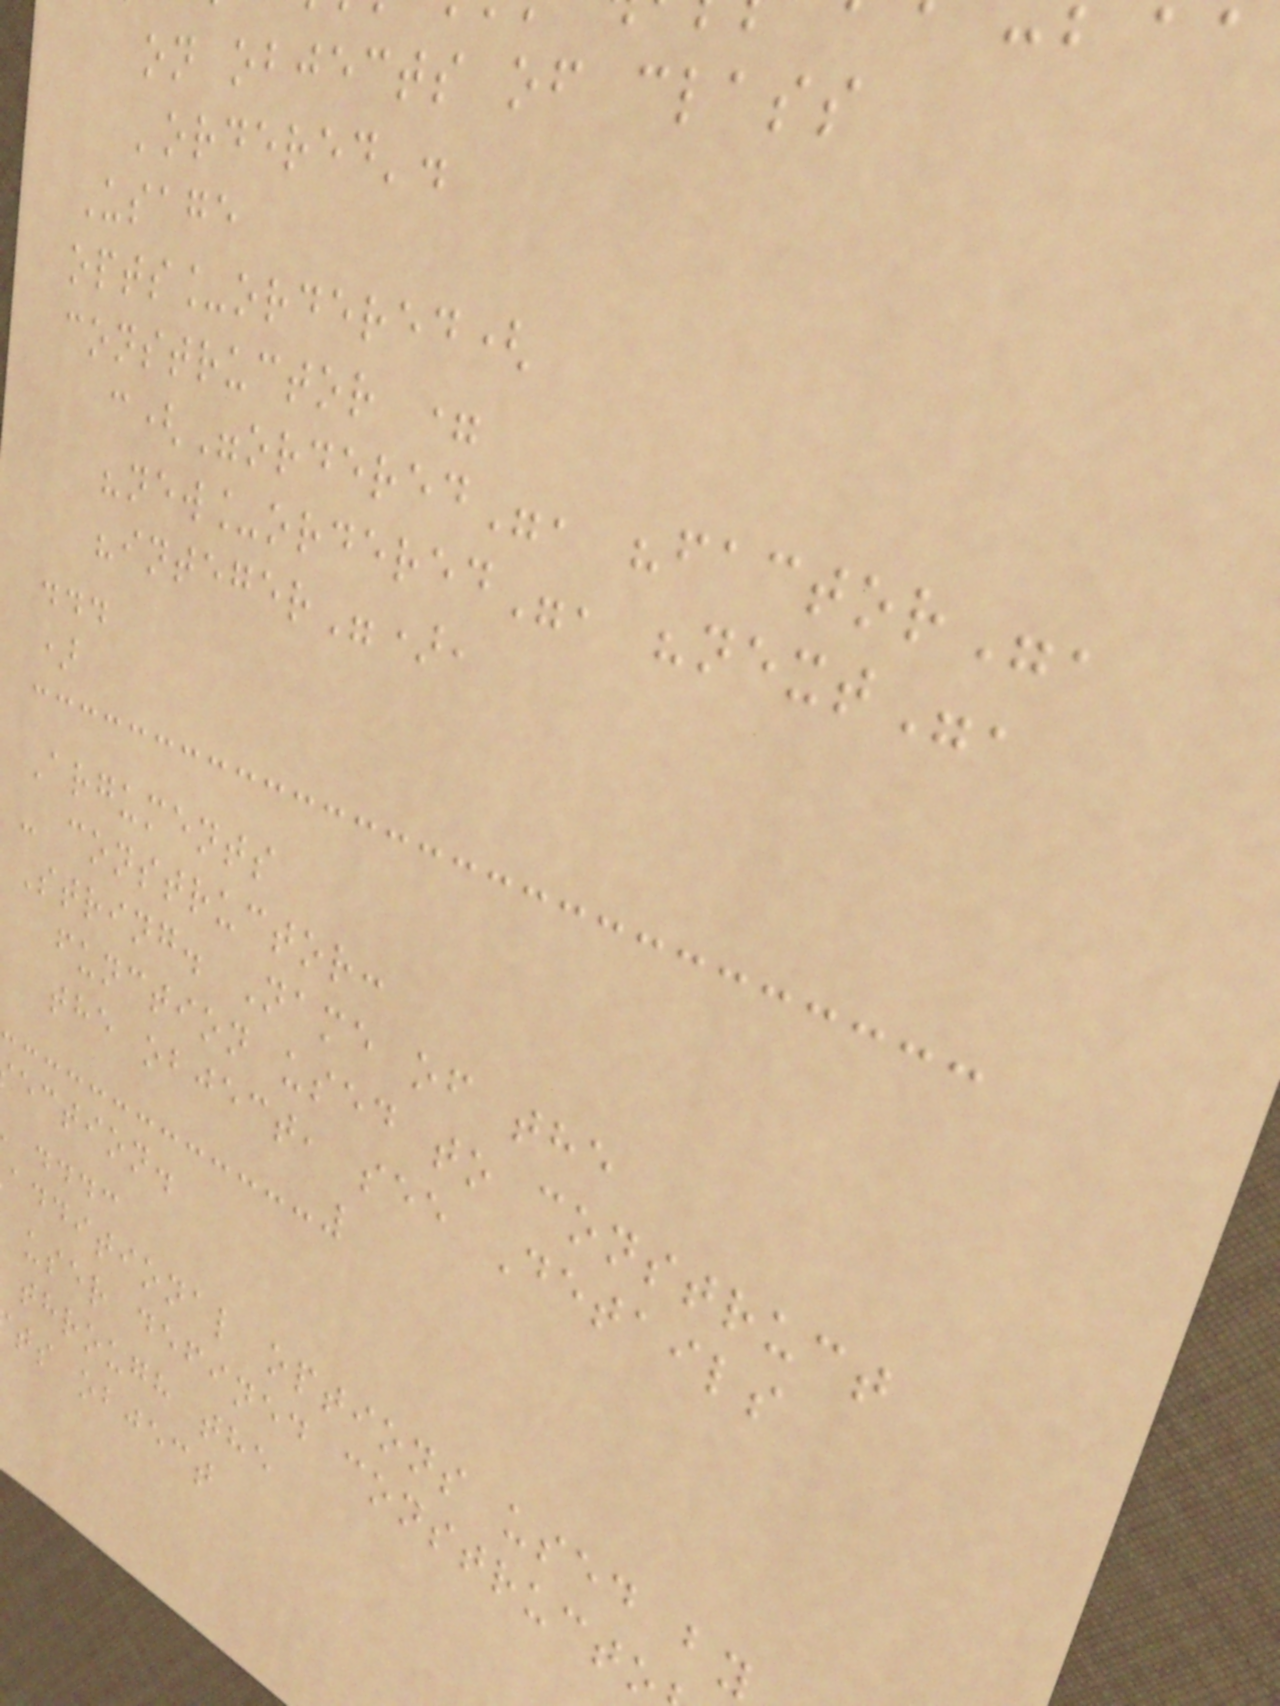on objects of class
'ordered'.
Usage
opts_ordered(
constructor =
c("ordered", "factor",
"new_ordered", "next",
"integer"),
...
)
Arguments
- constructor:
String. Name of the
function used to construct
the object, see Details
ection.
...:
additional options used by
user defined constructo
through the
ts object
